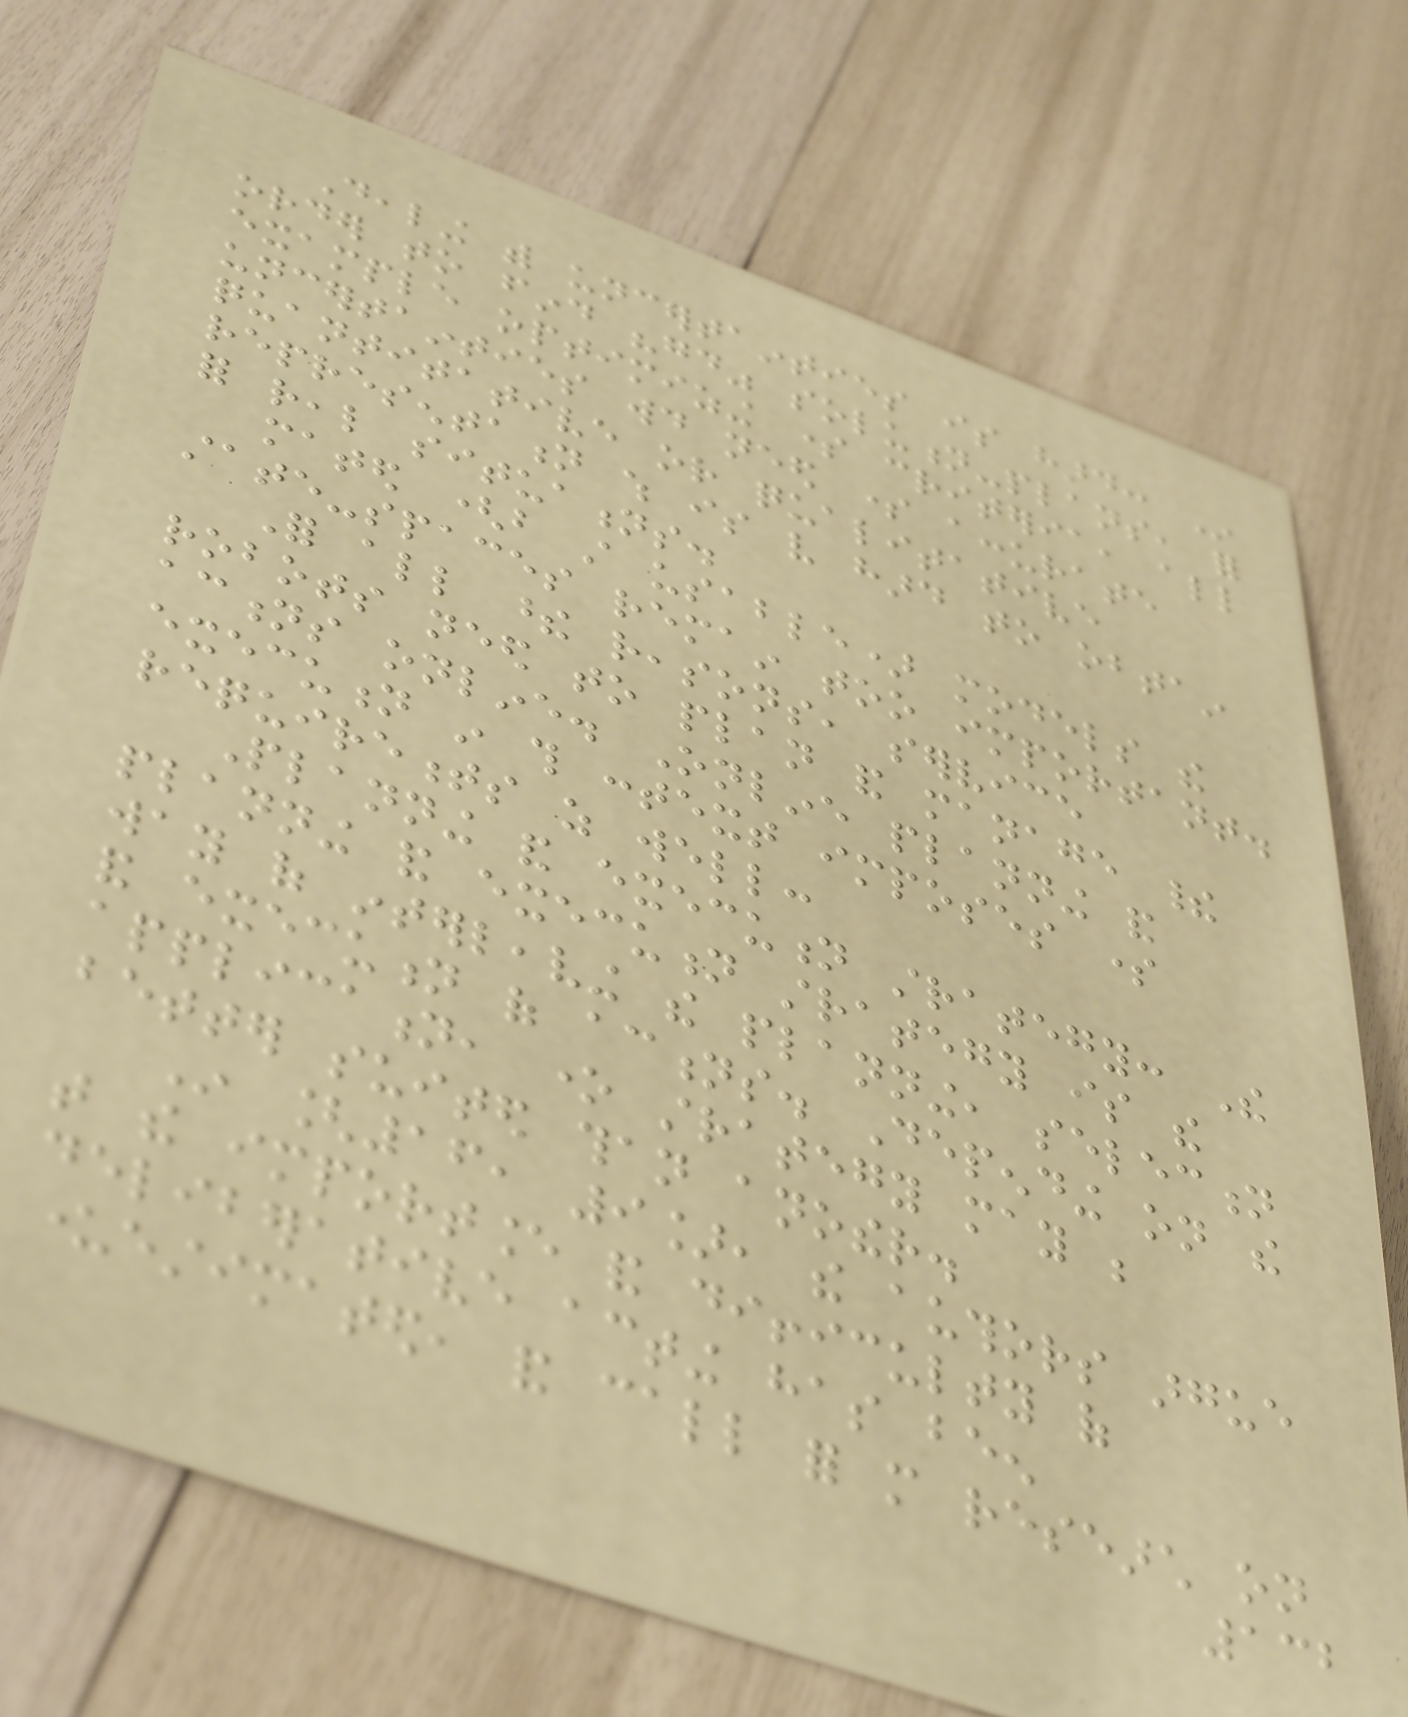Dealing with uncertainties is hard: In
order to find "good" solution-plans, for
example optimizing some criteria, all
uncertainties would need some accurate
quantitative or qualitative
representation which is very hard to obtain
for real situations.
mated (but still usable) models the
state-spaces remain too important.
For all these reasons, service
robots need to plan and manage their
actions online. Online planning and
execution in this context imposes some
requirements as well:
Planning and execution strategy: The
planning and execution strategy is the
way of interleaving the planning, selection
and execution of actions. Depending on the
application, one strategy may be
better suited than another.
In [16, 9], the authors argue
that the importance and difficulty of
deliberative acting has been
underestimated, and call for more research on
132
